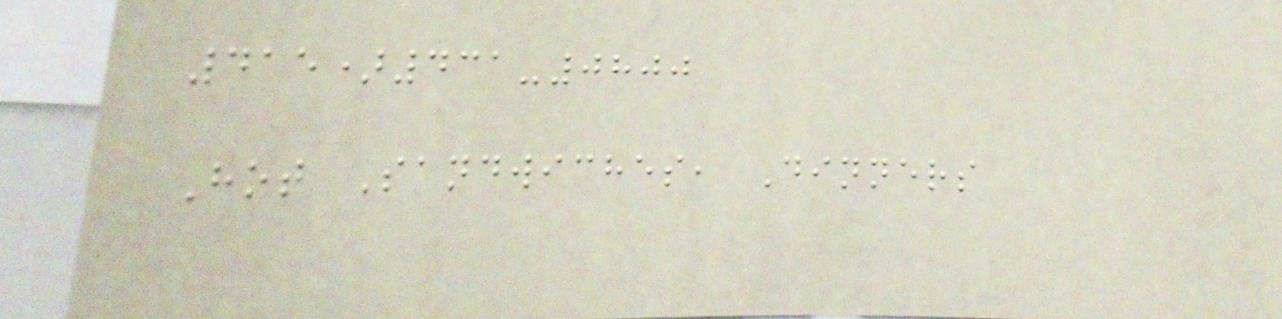415)431-0800
Hot Sandwiches, Dinners
